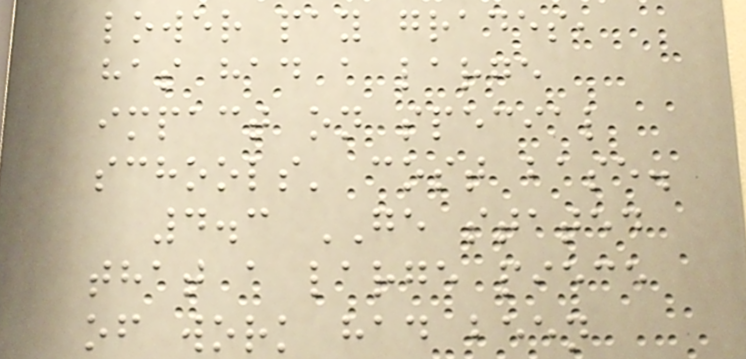lower pay grades,
has had a large
impact on special
schools' cost base.
4.3 GE stated
that a large piece
of work had been
